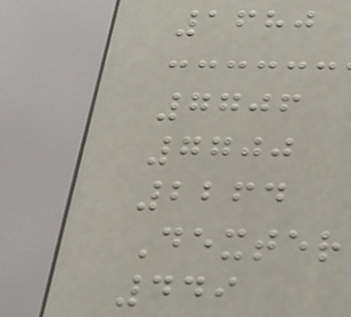1680
7706
7700
2264
Dexter
449
